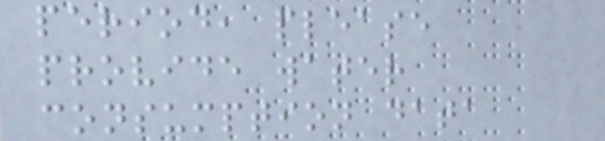period, please
provide water
consumption data
